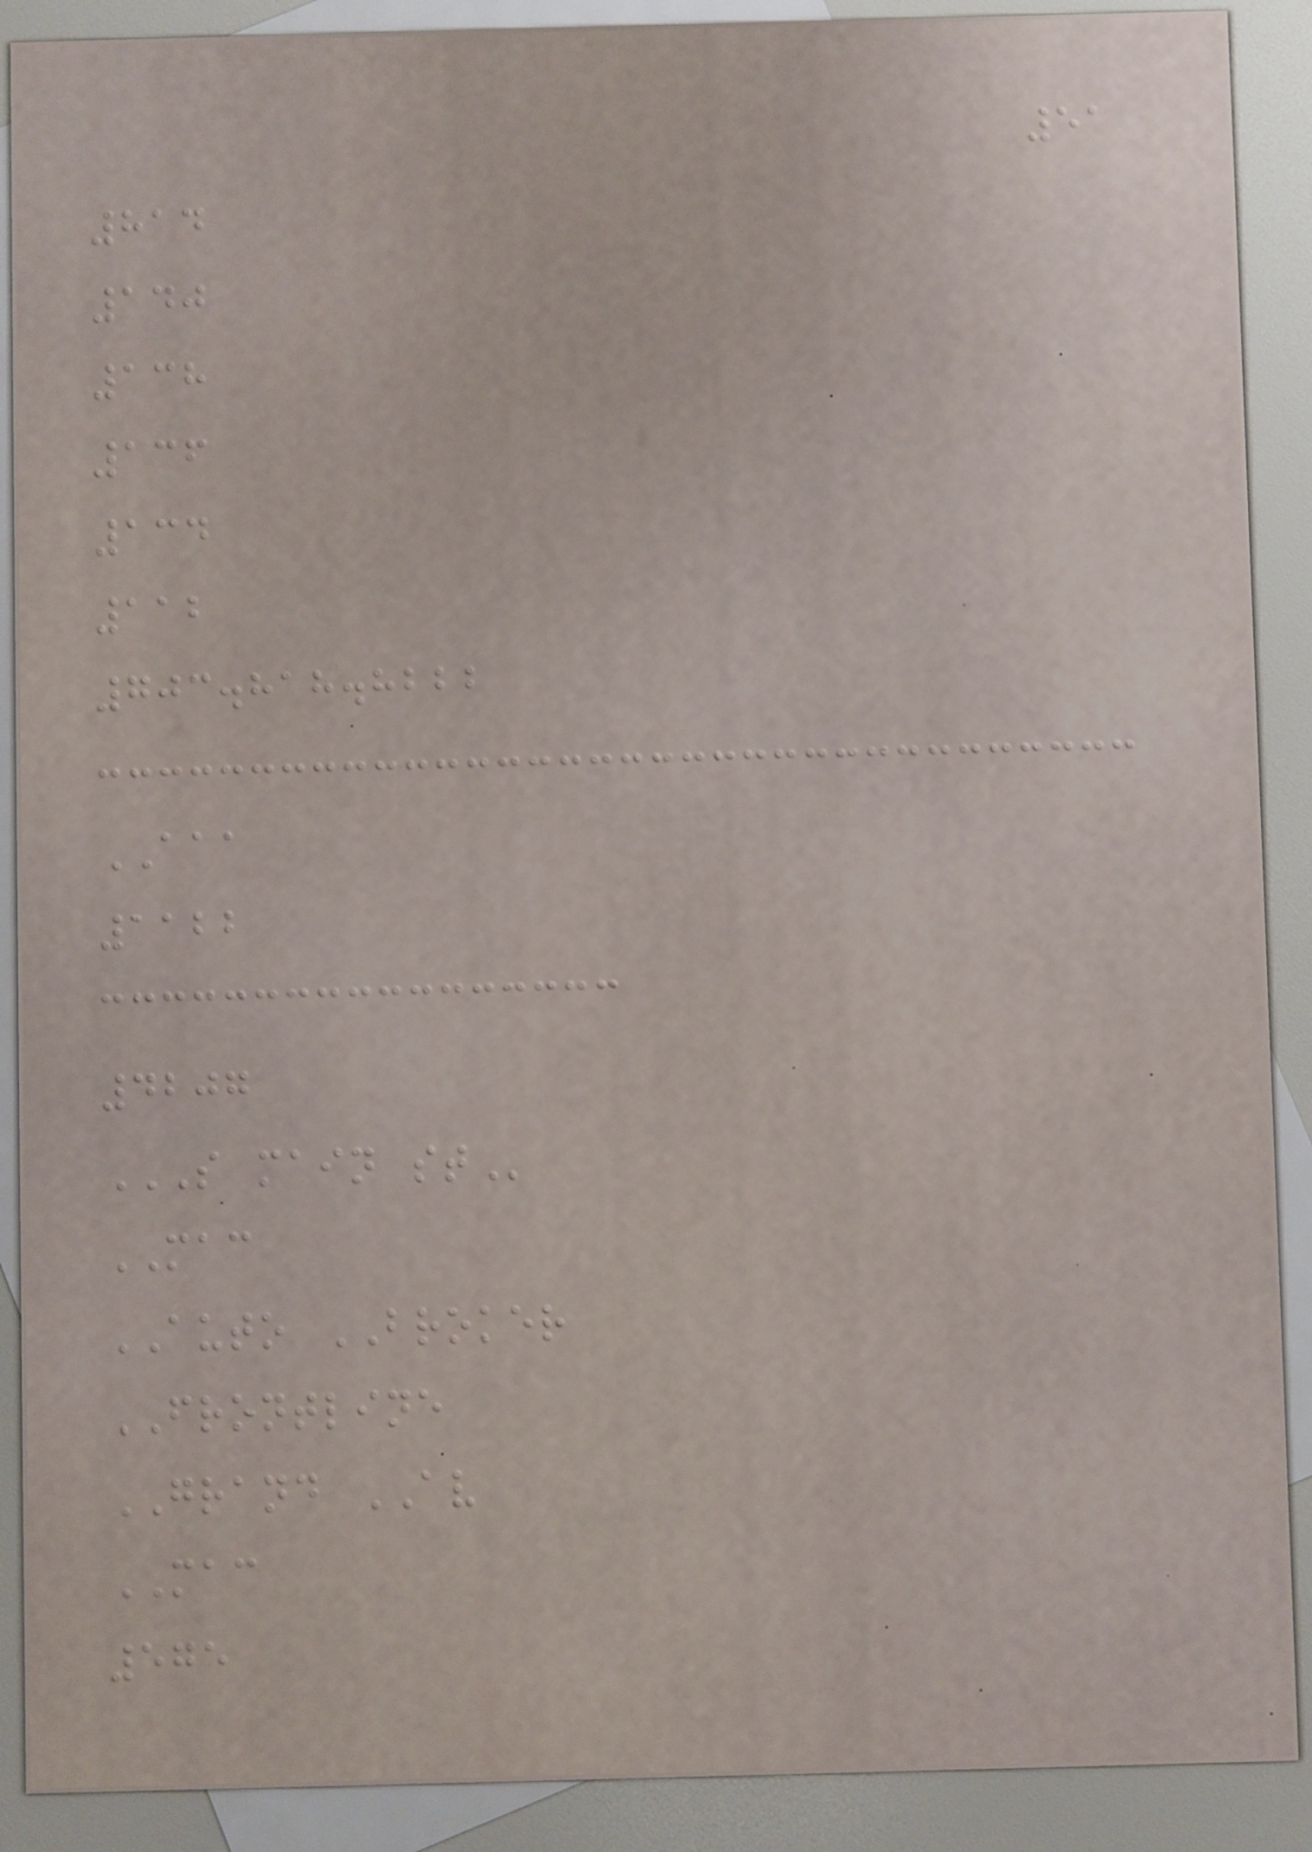51
814
140
138
136
134
112
703.818.8222
AAA
1122
4207
S MAIN ST
MAC
AUTO BROKER
FRONTLINE
GRAND AV
MAC
575
